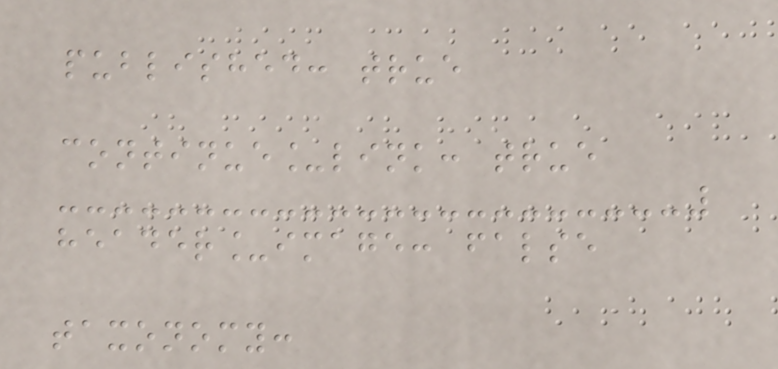published: true
continue_link: true
header_image: false
taxonomy:
